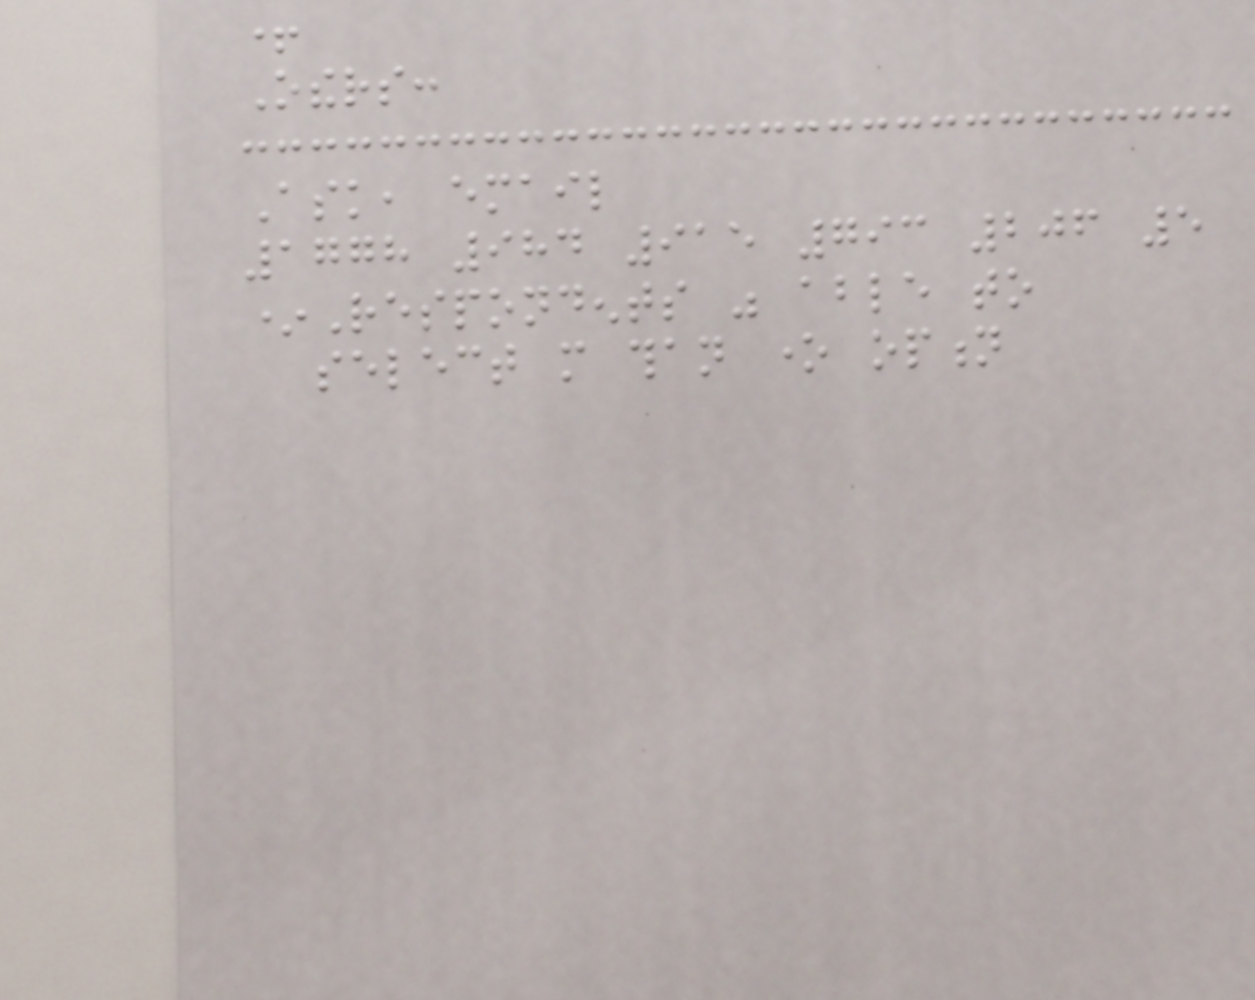+
Others:
Ask, email
1778 984 915 793 206 5
*Respondents was able to
select more than one option
